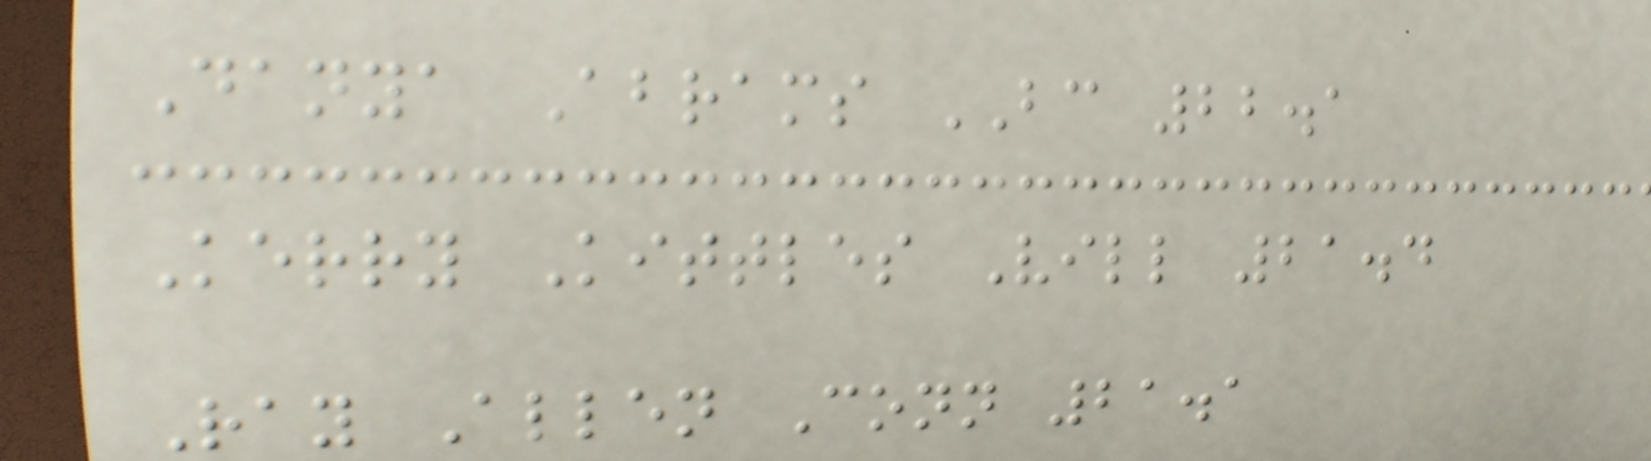Danya Abrams BC 22.1
Kerry Kittles Vill 21.4
Ray Allen Conn 21.1
